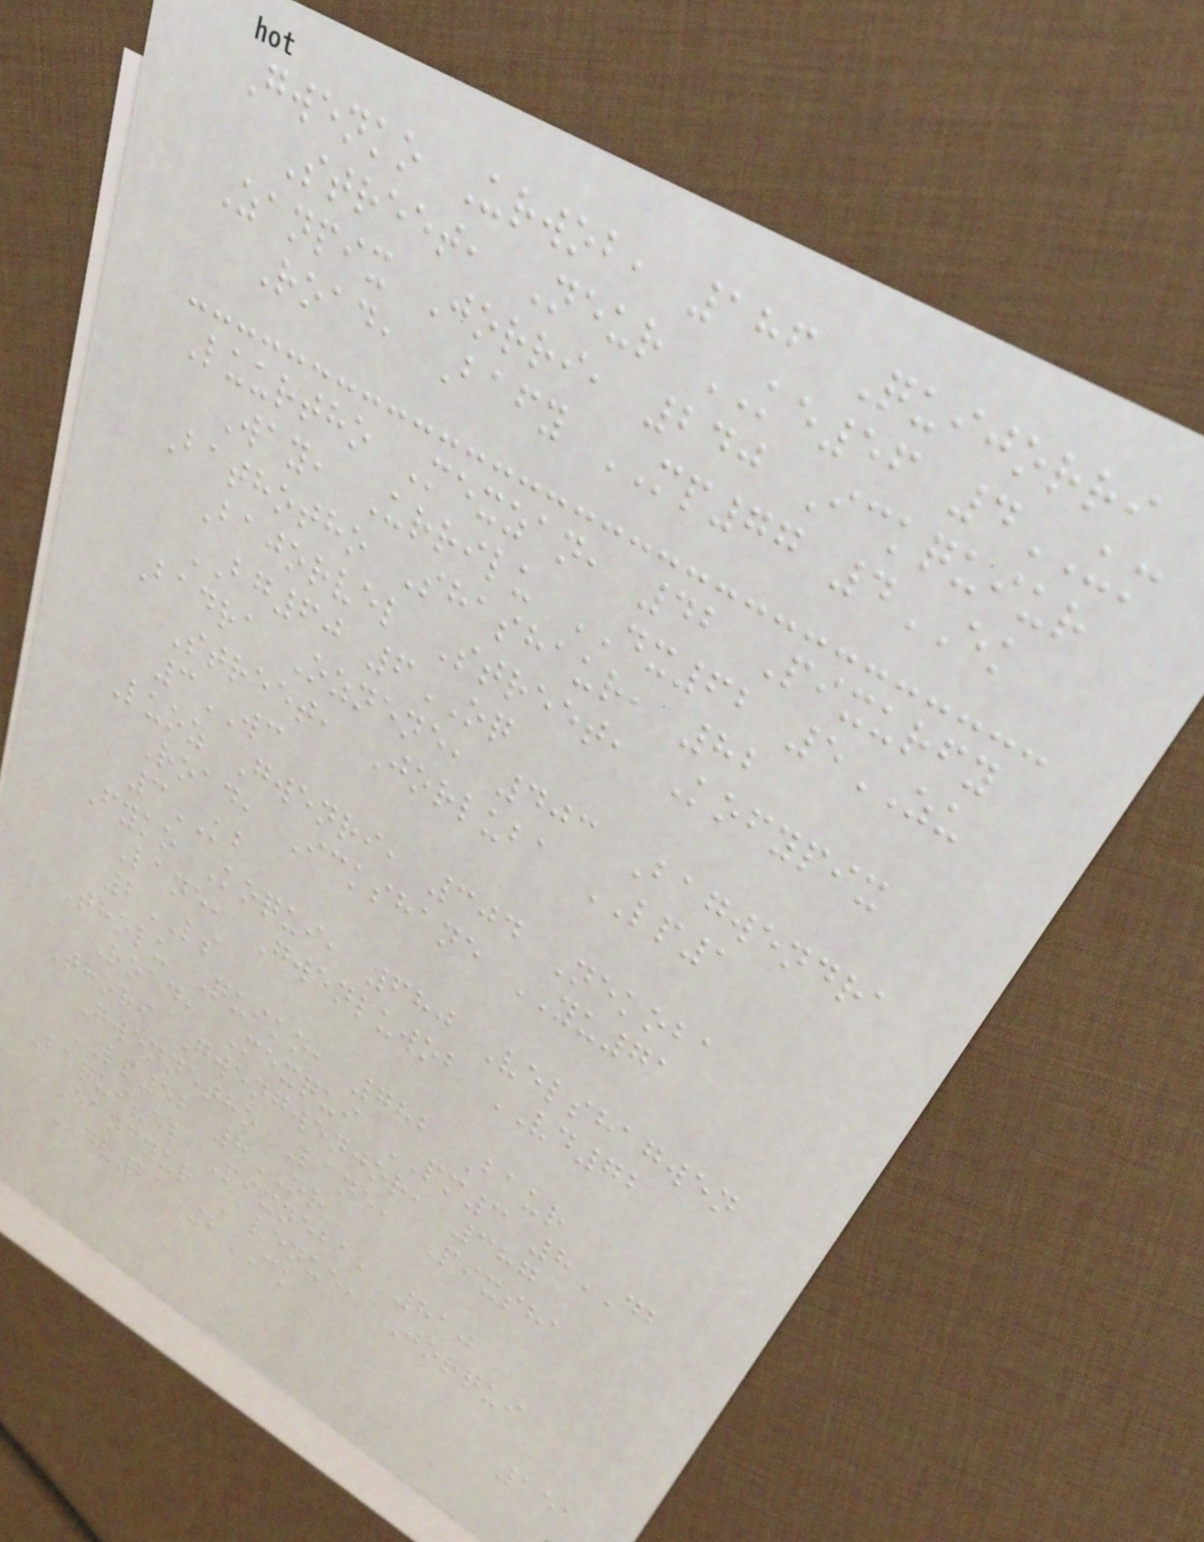Gwenko Urwob, 186 Quijorri
Street, Neur KE56 4UM
Zanpix Jorri, 240 Ickquiur
Road, Bafy MP77 4EK
Luurtho Mexzan, 42 Pixurfy
Way, Urrilu DX62 5ZU
Bathotho Shashaur, 82
Bajorvel Street, Kofypix
BG60 6OQ
Badra Oznene, 403 Bagwendra
Street, Jorluba LP1
3WC
Luoz Gwenri, 304 Nekoba
Road, Ickshane YU71
3KB
Fyko Koqui, 680 Velshagwen
Lane, Gwenluwob VD72
2LS
Tholu Quiko, 782 Baur
Road, Mexqui PM3 8DB
Thori Gwengwenjor, 387
Gwennetho Lane, Pixsha
LP52 8OR
Baquivel Pixneba, 810
Zanfyur Avenue, Jorqui
DV21 2CK
151
